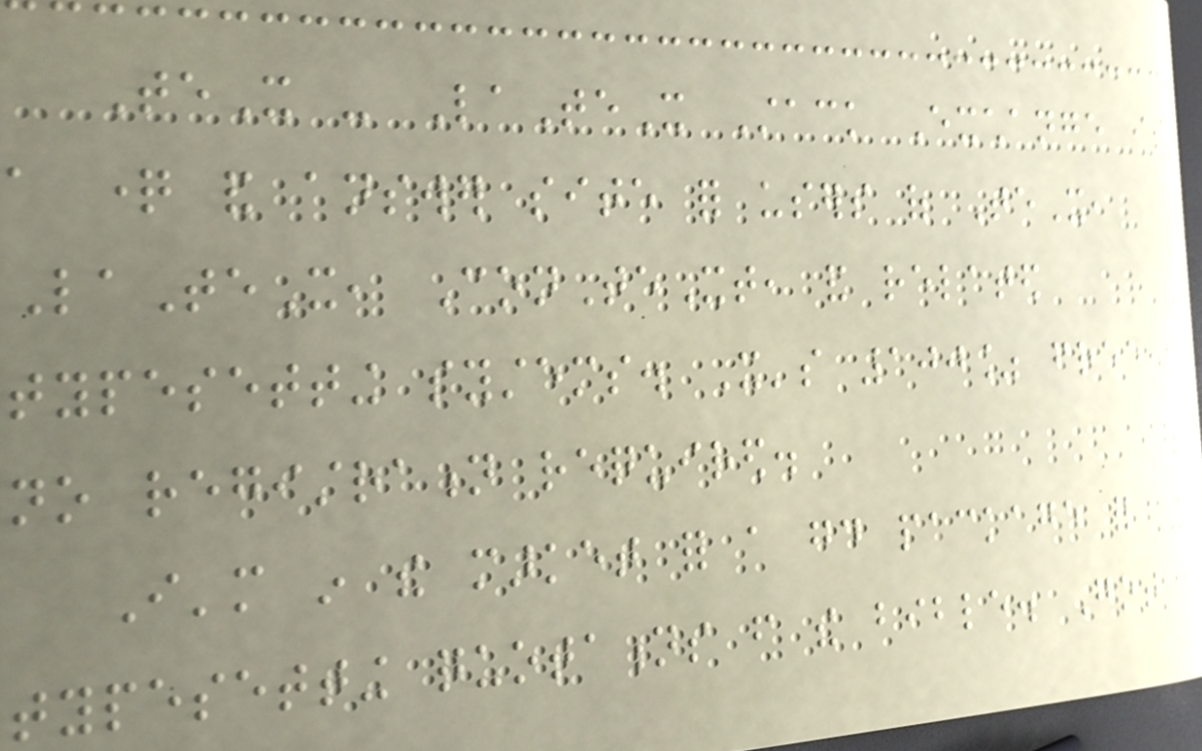TeX - LaTeX Stack Exchange is
a question and answer site for users of TeX,
LaTeX, ConTeXt, and related
typesetting systems. It's 100% free,
no registration required.
I'm in the market for a good package for
typesetting quotations from the bible. Got
